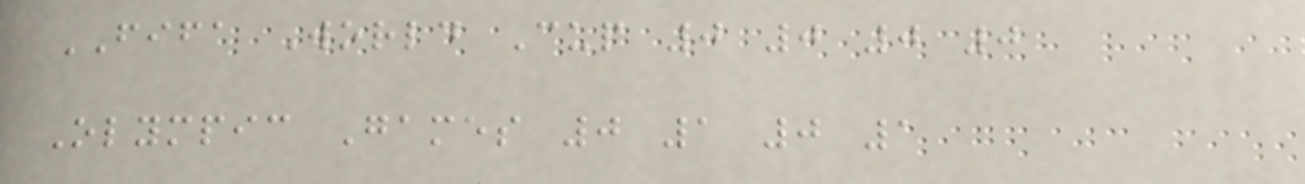FIFA World Cup 0 0 0 0
Olympic Games 0 1 0 1
